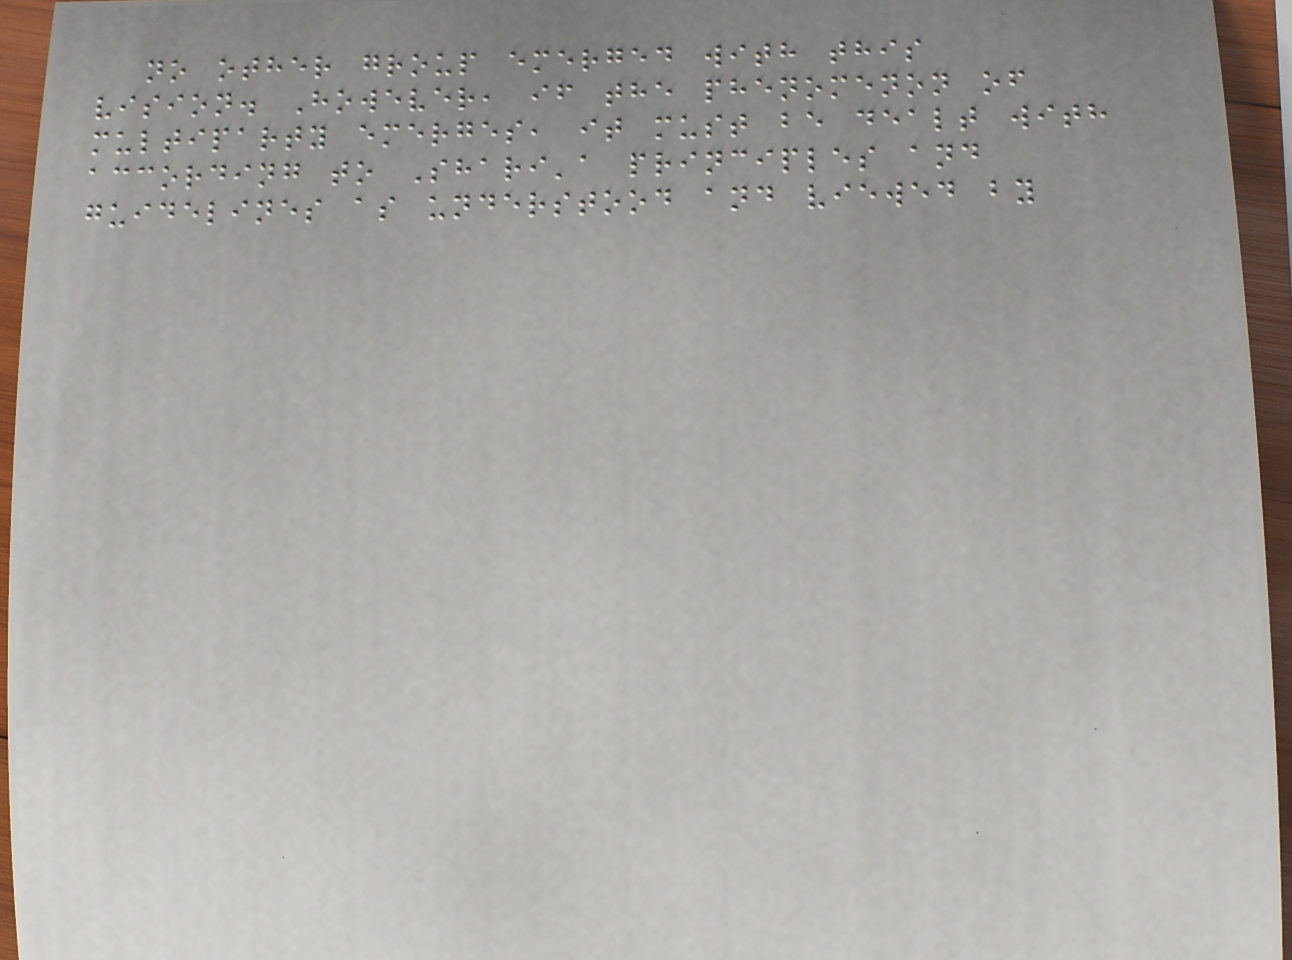no other group emerged with this
vision. However, if the phenomenon of
multiparty emerges, it must be dealt with
according to Shari'a principles and
guidelines as understood and viewed by
